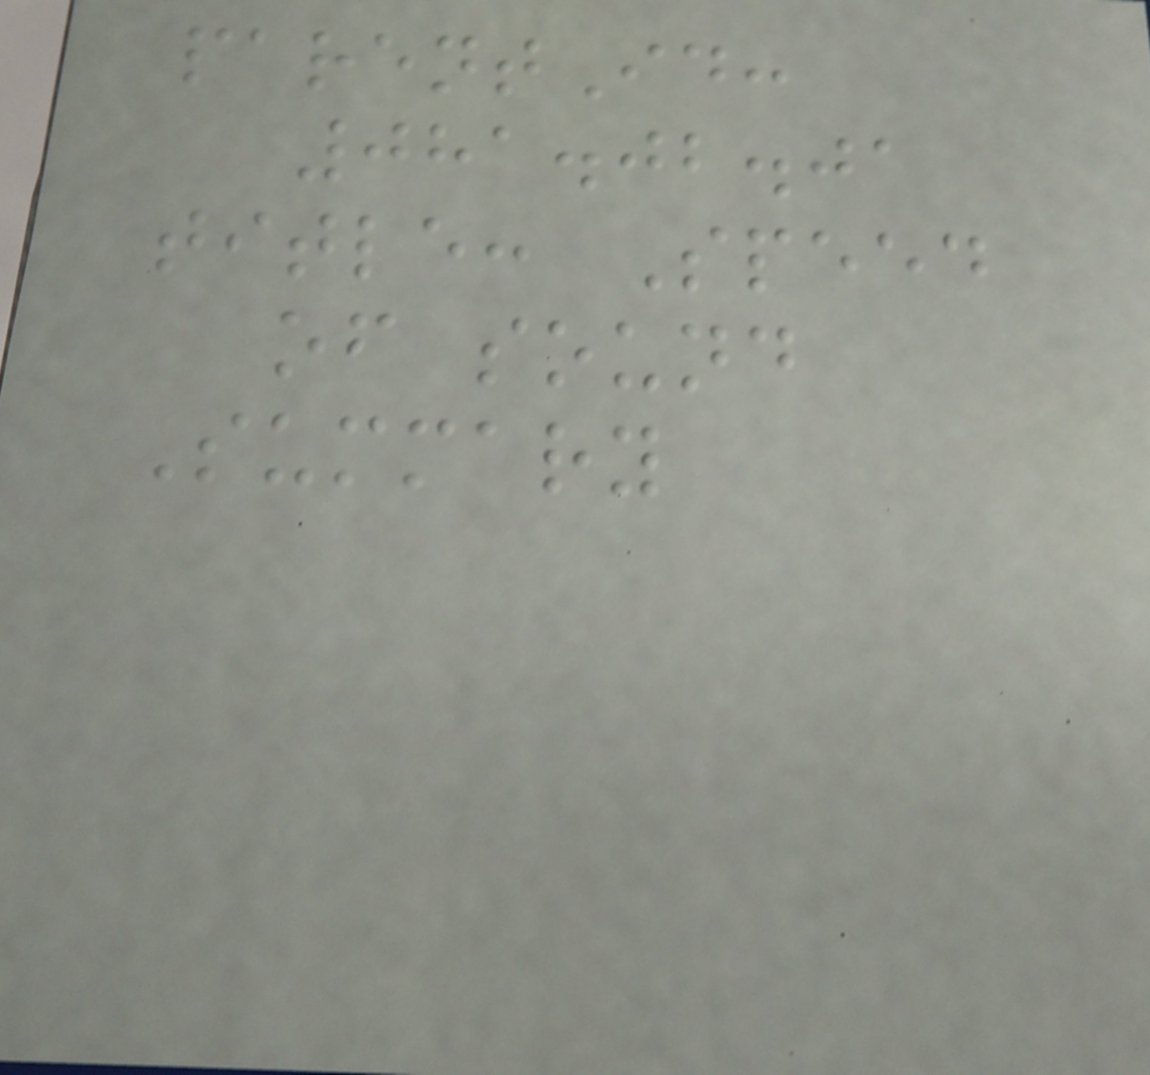parentId:
081.02.01
title: Speed
of sound
Summary
